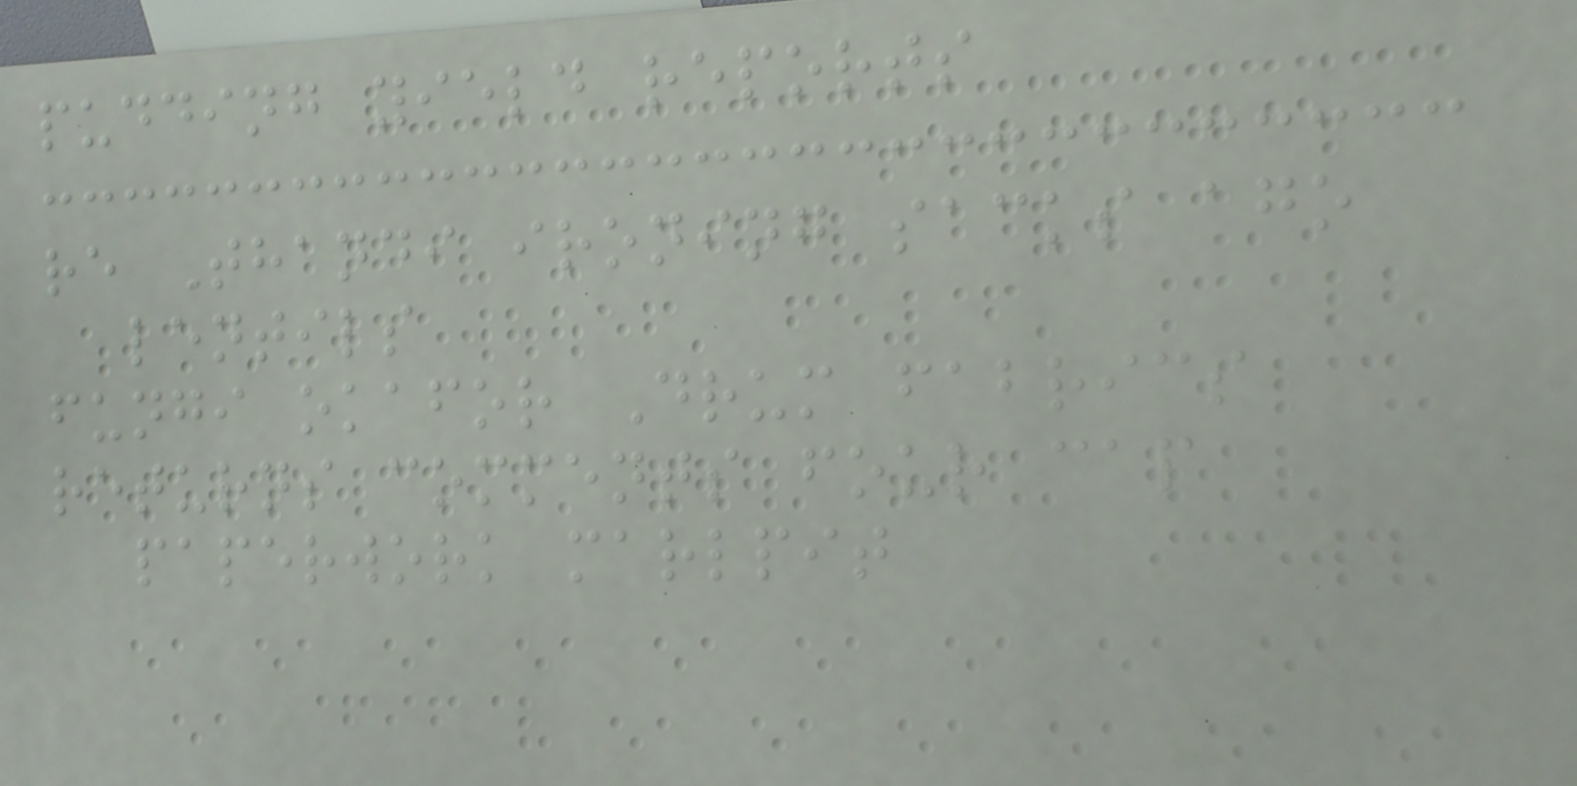pudding yield reports
re Thandi ironing sacks ago
lentils
fungi okafor Drum fabrics
returns comments four cap
paperwork marlpit
